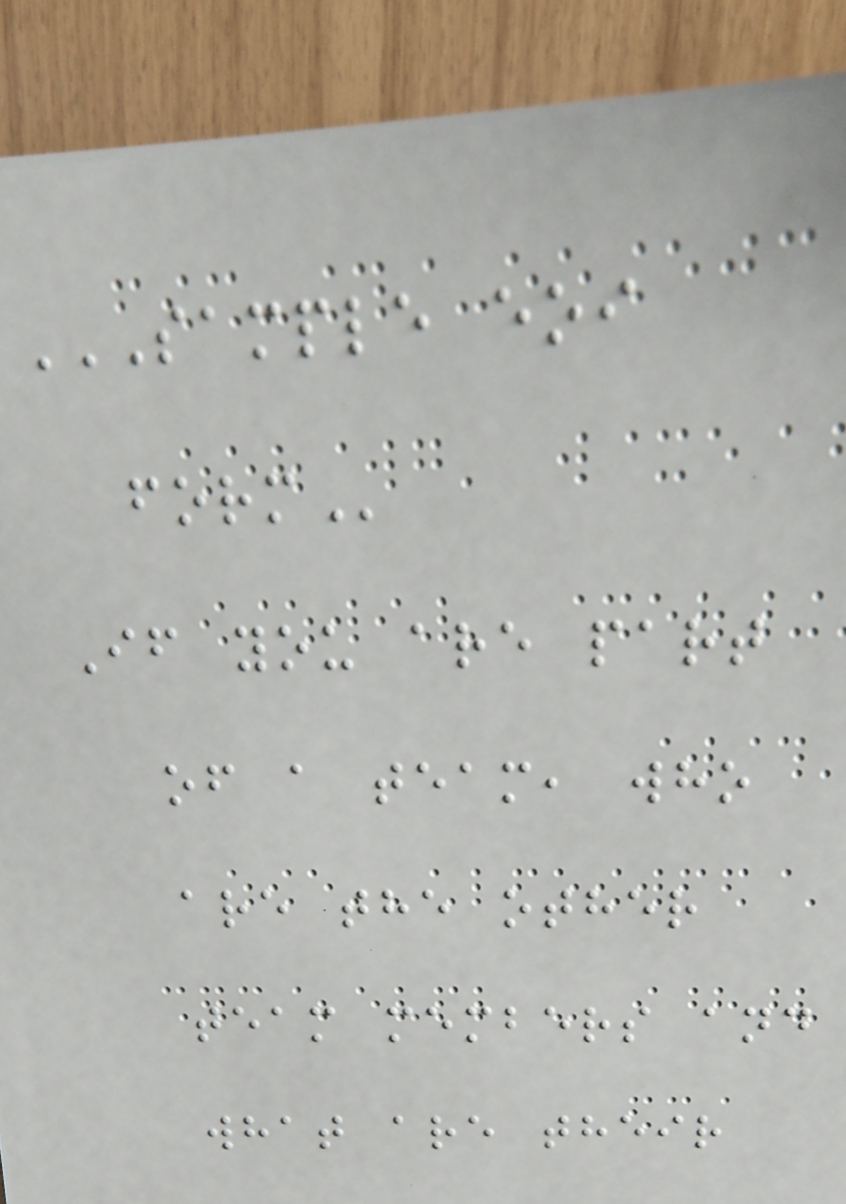SAMPLE EOI
FORM
If you are part
of a team, who
are the other
team members and
what are their
